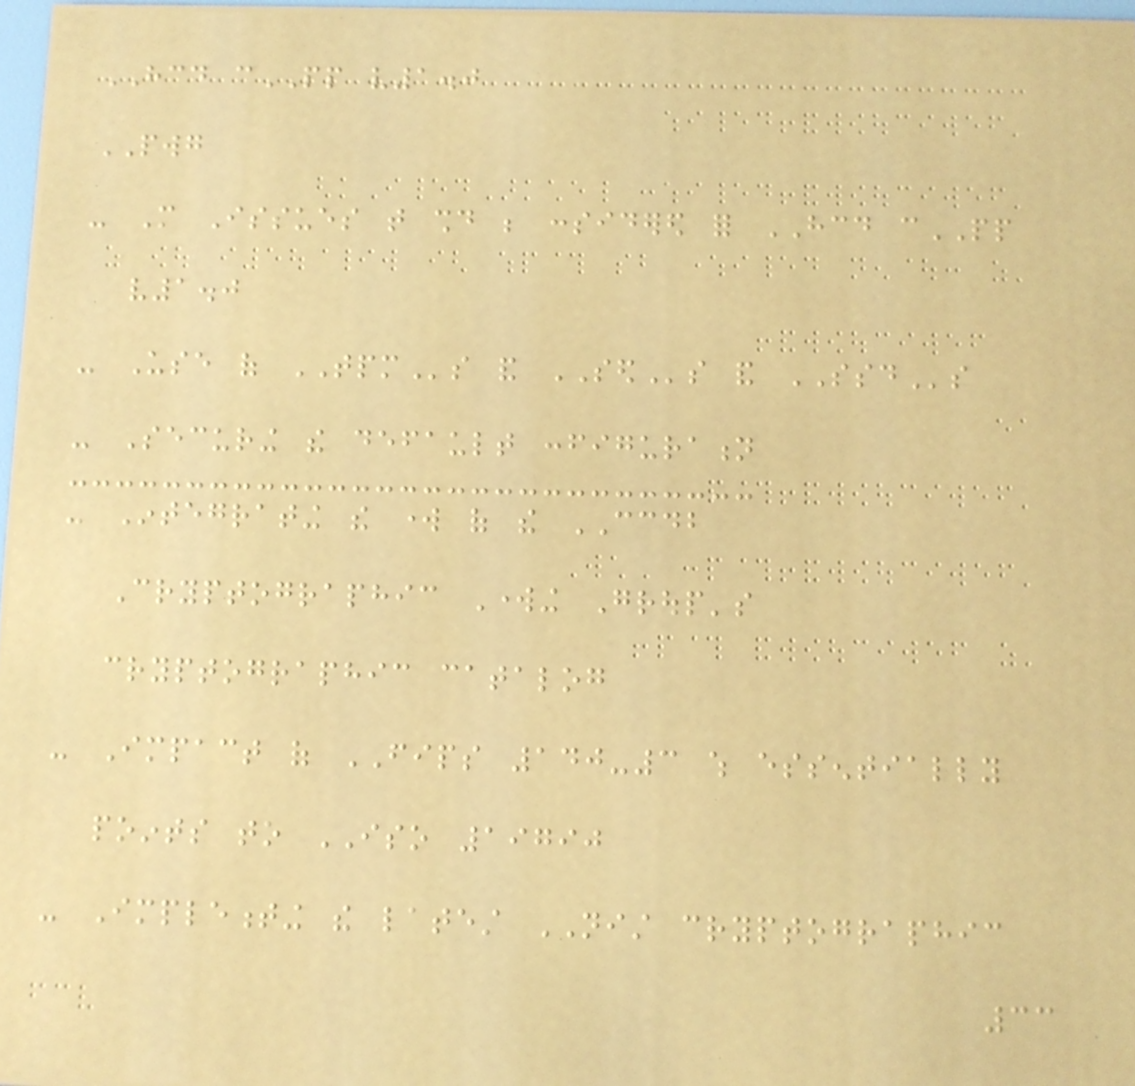HCD cPP v1.0
PWG
- More Issues that should be considered for HCD cPP
v1.0
- Use of TPMs and SEDs and SSDs
- Securing the default configuration
- Integrating the work of the CCDB
Cryptographic Working Group's
cryptographic catalog
- Impact of FIPS 140-3 which essentially
points to ISO 19790
- Implementing the latest NIST cryptographic
33
